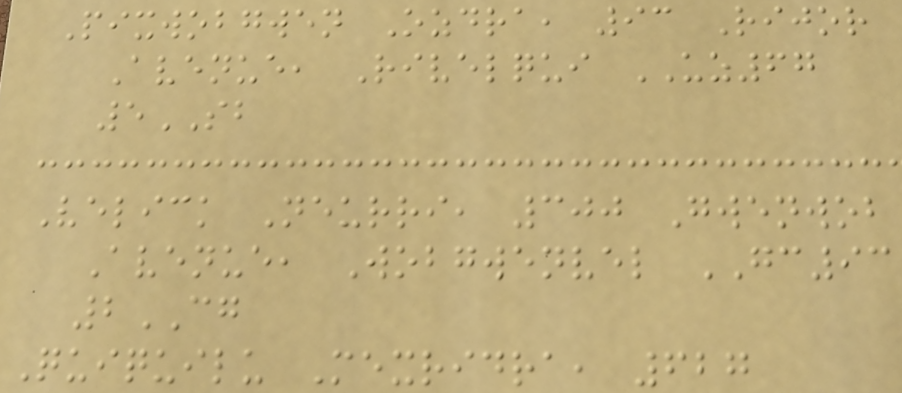Pixwobgwen Ozdra, 93 Rijor
Avenue, Rivelqui UZ67
5SB
Velick Neurri, 300 Gwenwob
Avenue, Wobgwenvel GC93
2CG
Quiquilu Mexridra, 627
